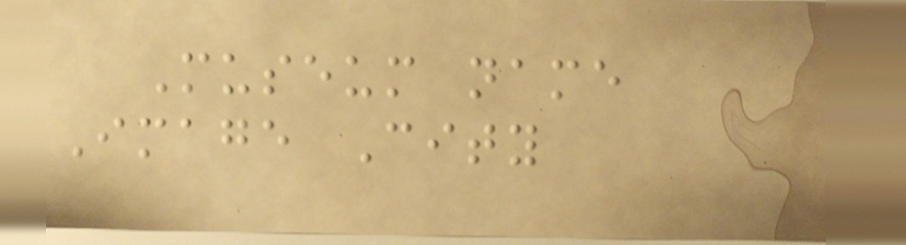Museum name
Image City
